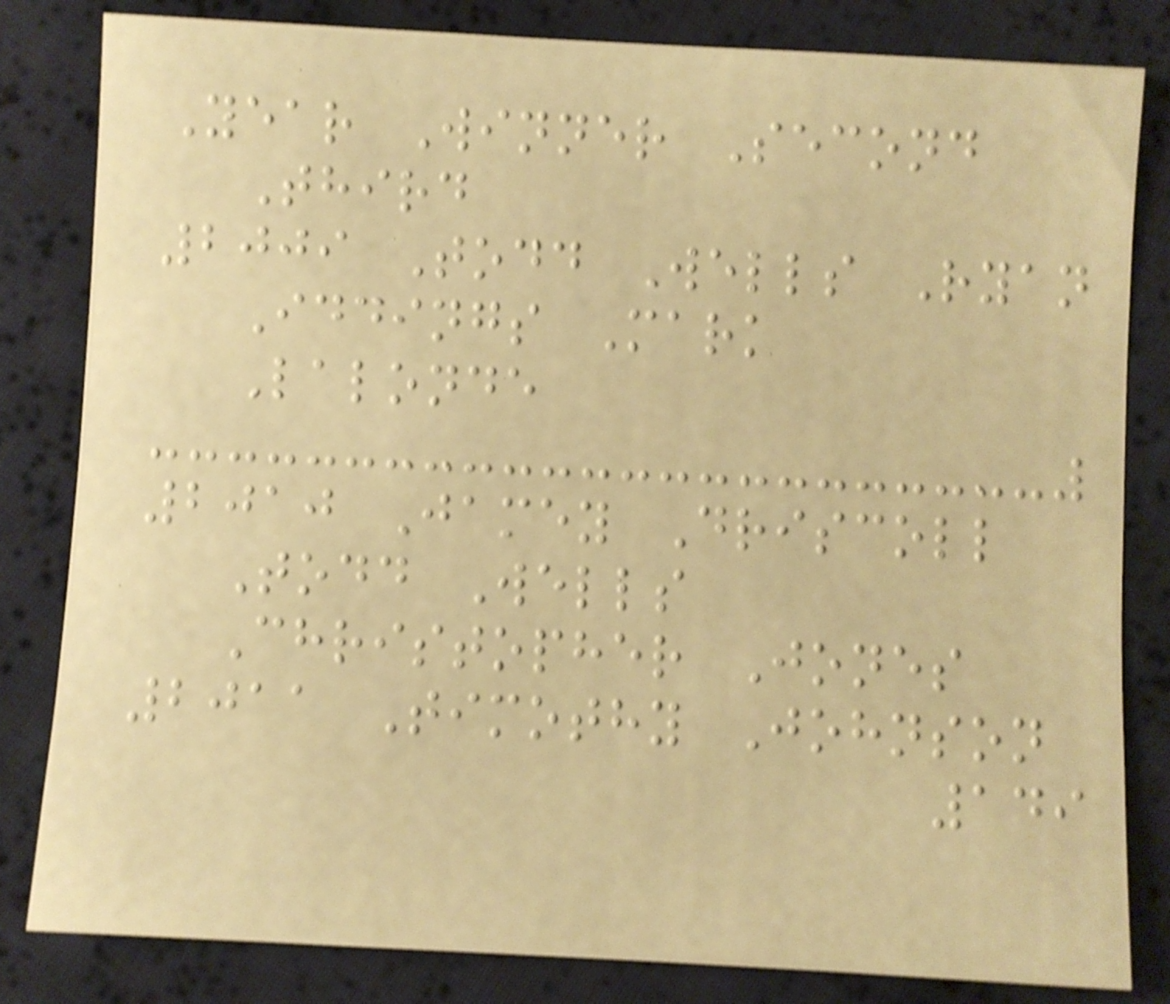Year Winner Second
Third
2009 Todd Wells Ryan
Iddings Mark
Lalonde
2010 Jamey Driscoll
Todd Wells
Christopher Jones
2011 Timothy Johnson
149
